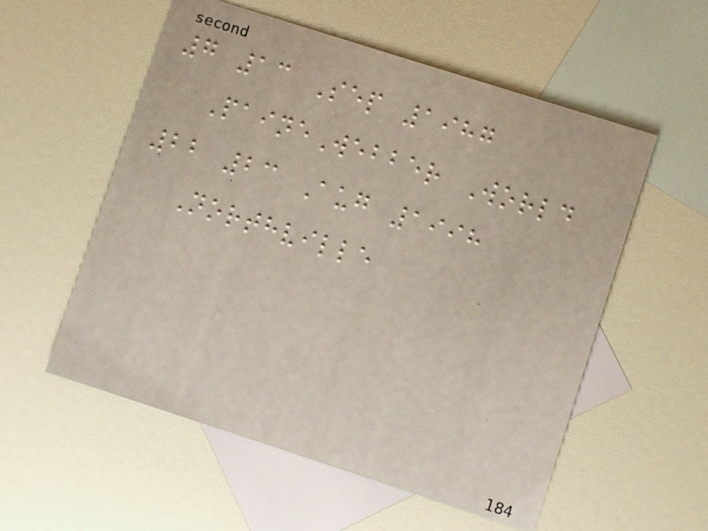7 13 Sep 1987
PaineWebber World
22 23 Aug 1998
Northville
